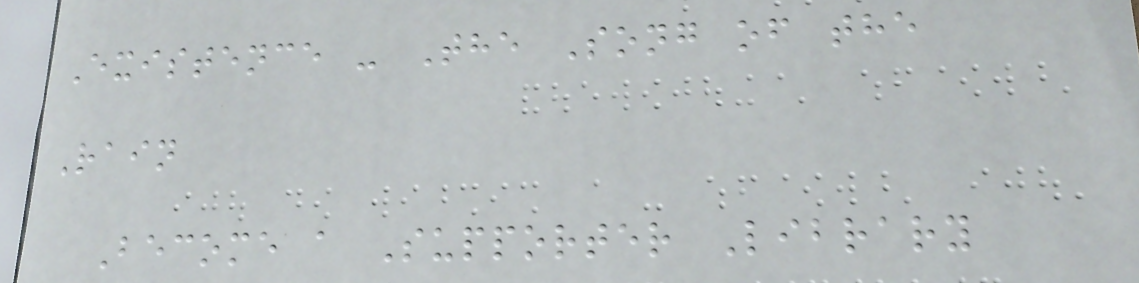Existence - The Song of the
Rain
Become a Supporter Library
